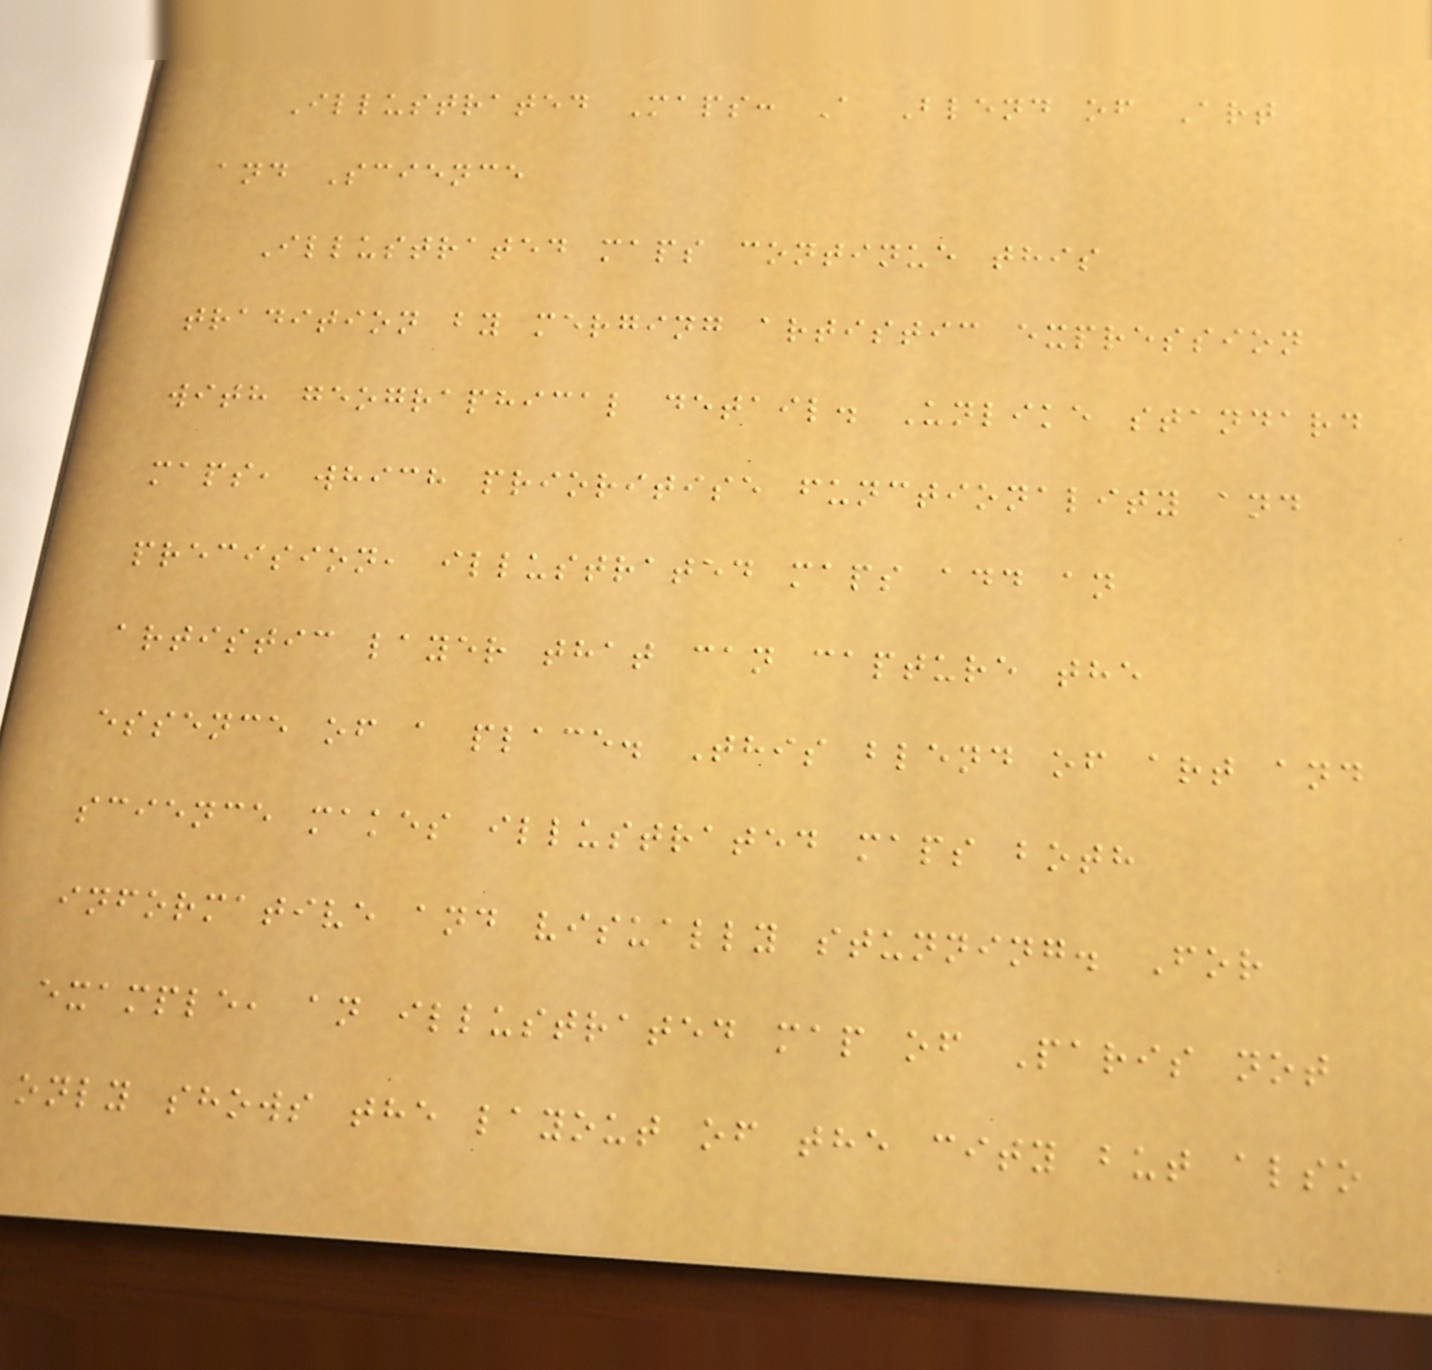Illustrated Maps: A Blend of Art
and Science
Illustrated maps continue this
tradition by merging artistic expression
with geographical detail. Unlike standard
maps, which prioritise functionality and
precision, illustrated maps add an
artistic layer that can capture the
essence of a place. This blend of art and
science makes illustrated maps both
informative and visually stunning. For
example, an illustrated map of Paris not
only shows the layout of the city but also
